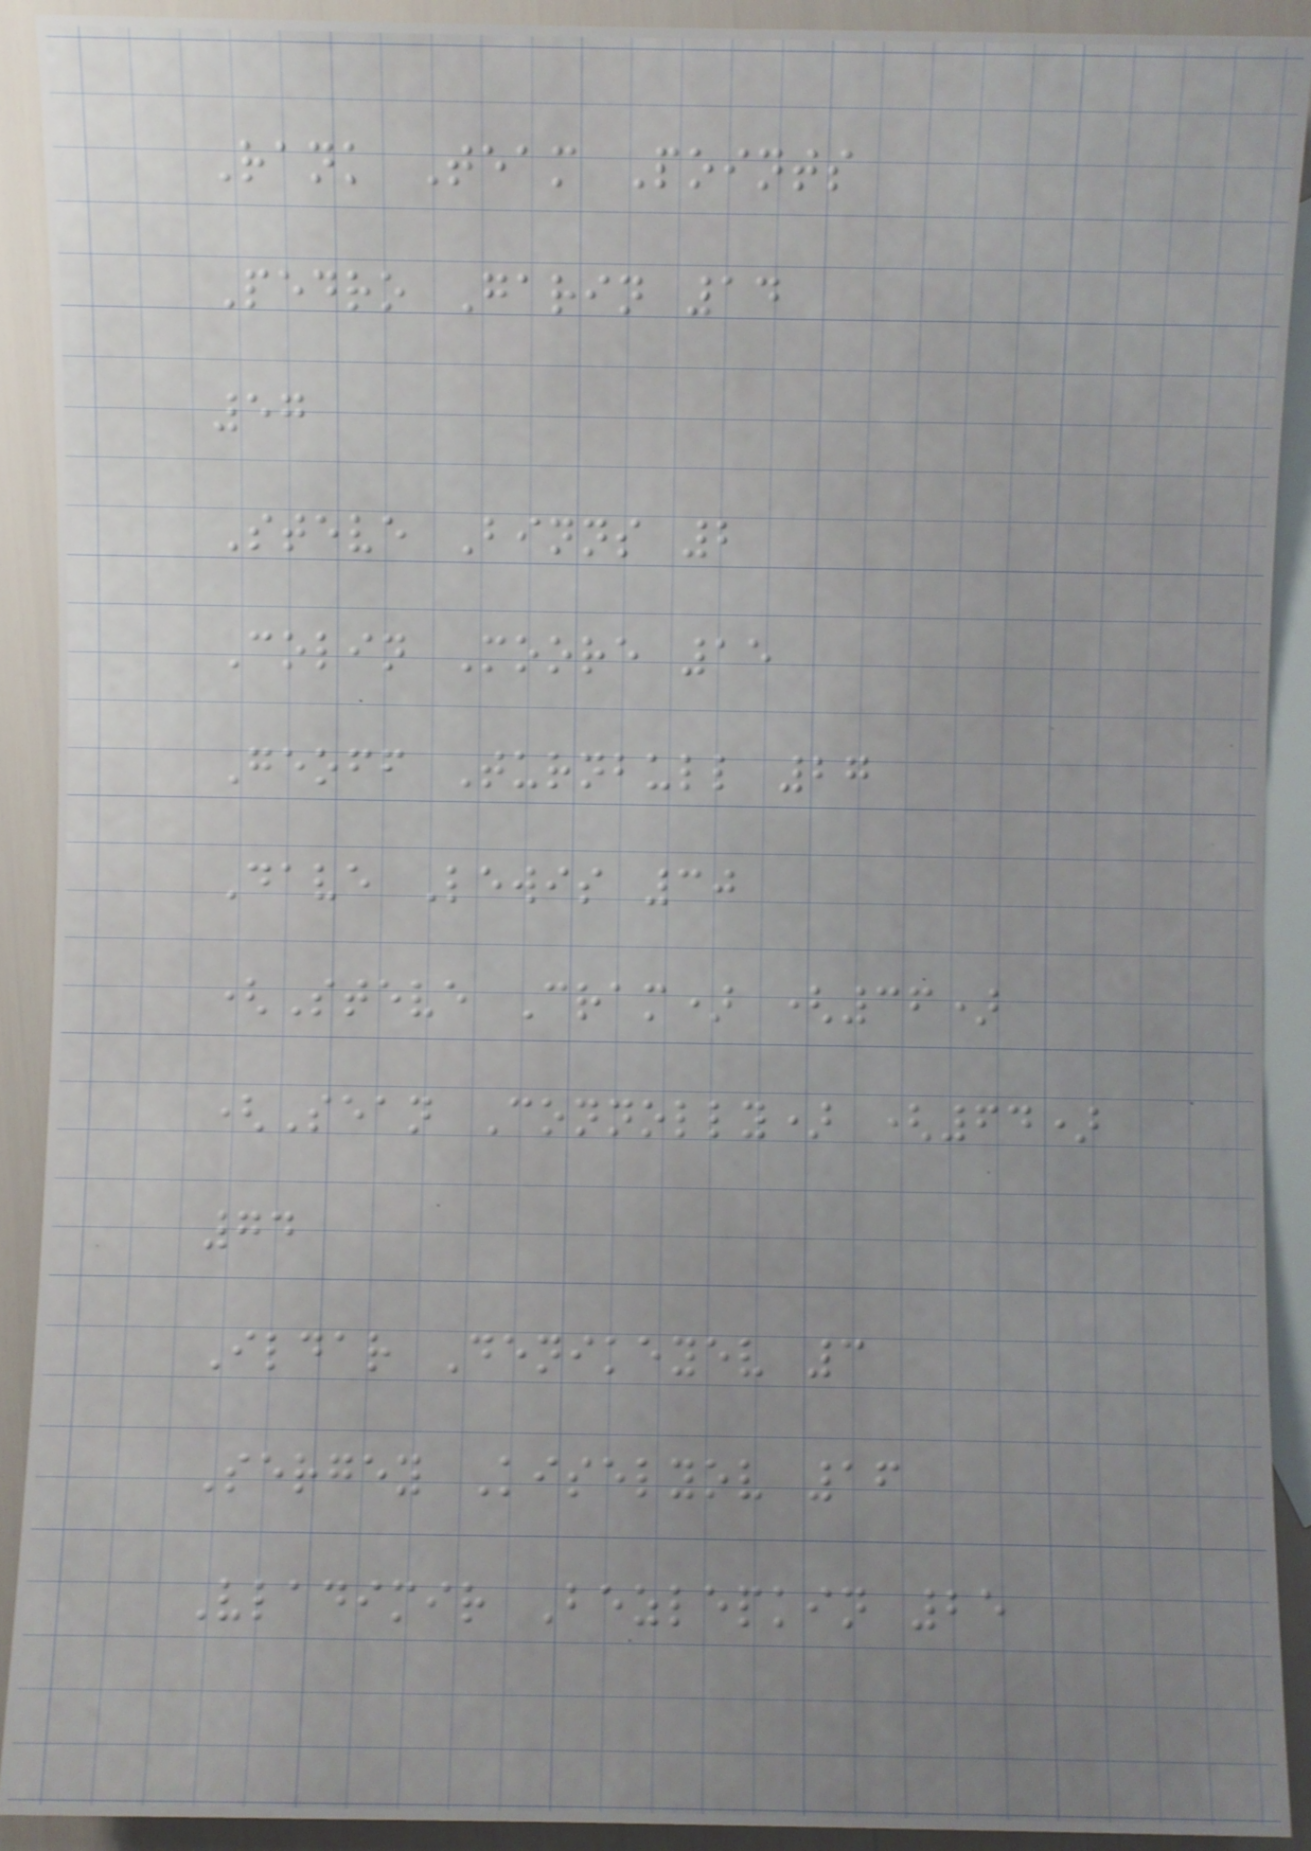Rank Team Points
Pedro Garin 14
57
Steve Binns 2
Colin Moore 15
Geoff Turnbull 27
Dave Lewis 30
(Steve Cram) (36)
(Sean Connolly) (64)
74
Ildar Denikeyev 3
Sergey Kiselyov 16
Vladimir Bezlepkin 25
